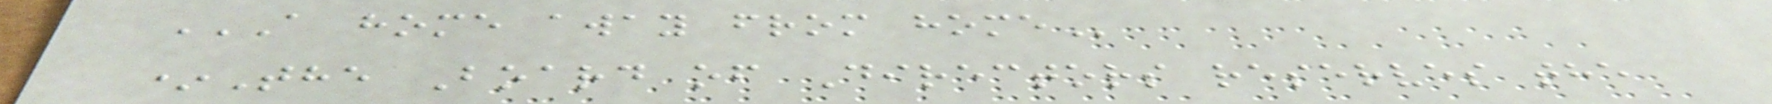A HOME AWAY FROM HOME
*The Board of Directors reserves the
